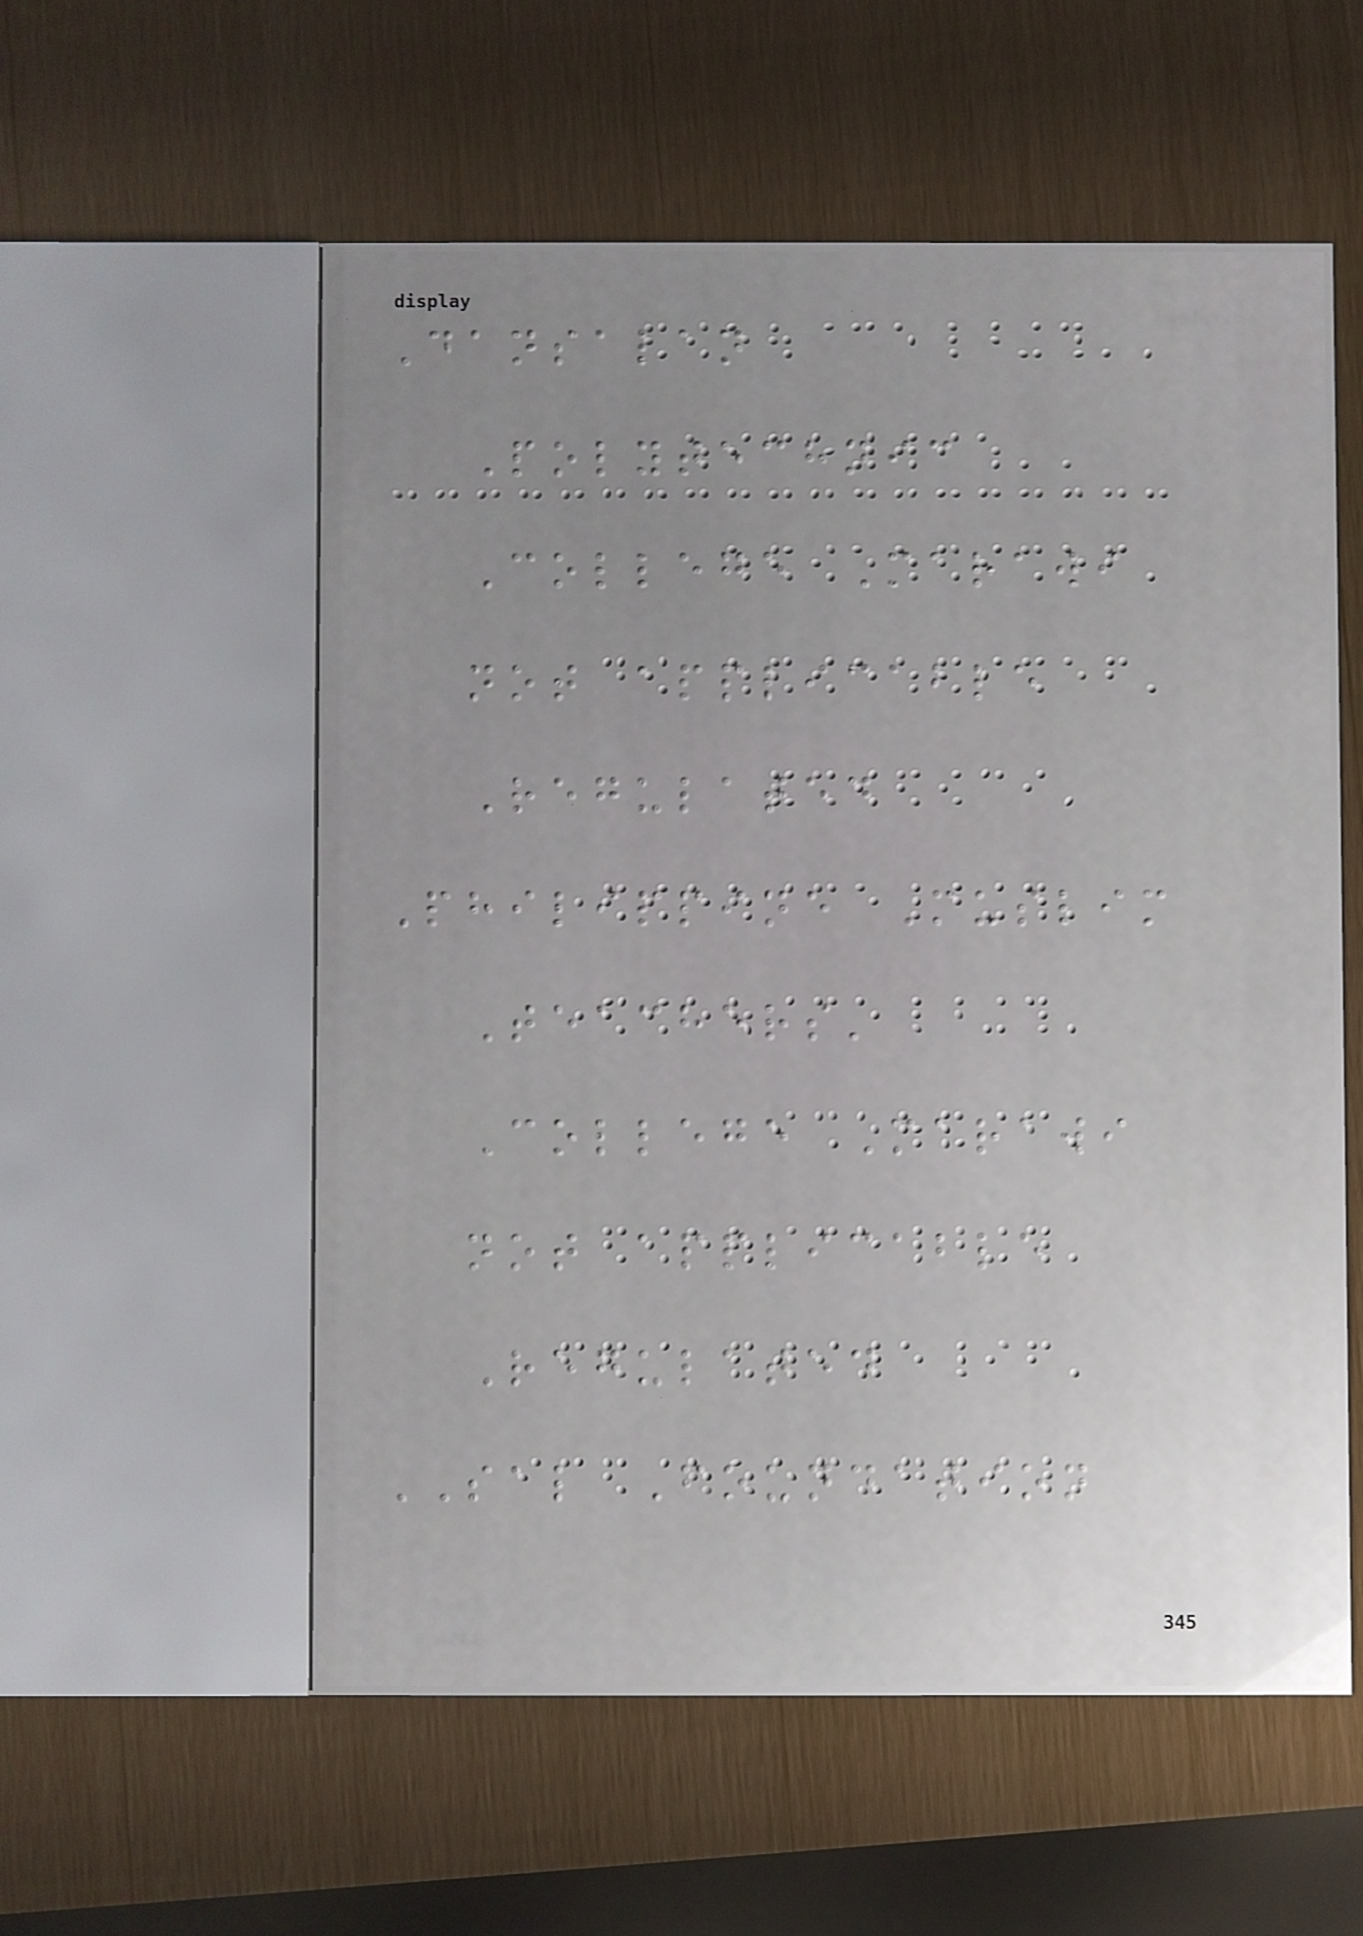Dansalan
Polytechnic
College Marawi
not applicable
Regulated
Philippine Muslim
Teachers'
College Marawi
not applicable
Regulated
SAL Foundation
